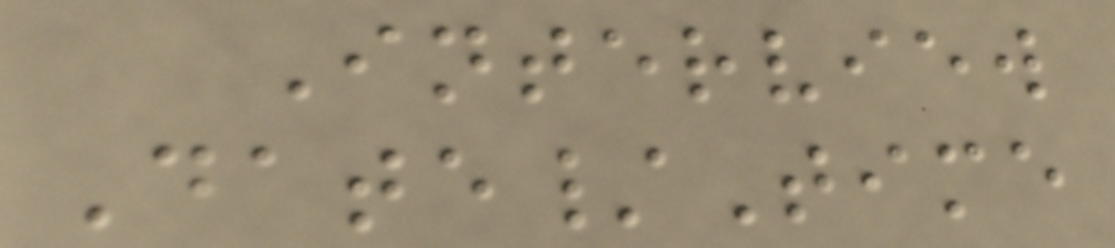Interview
Date/Time
